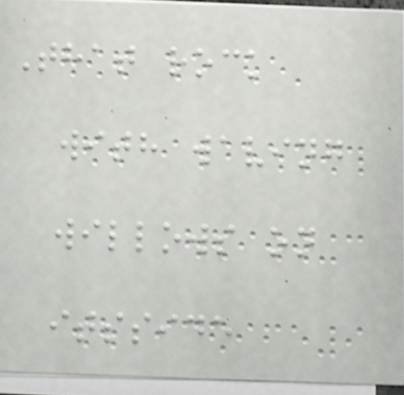That rock
with waving
willows on
itsside
